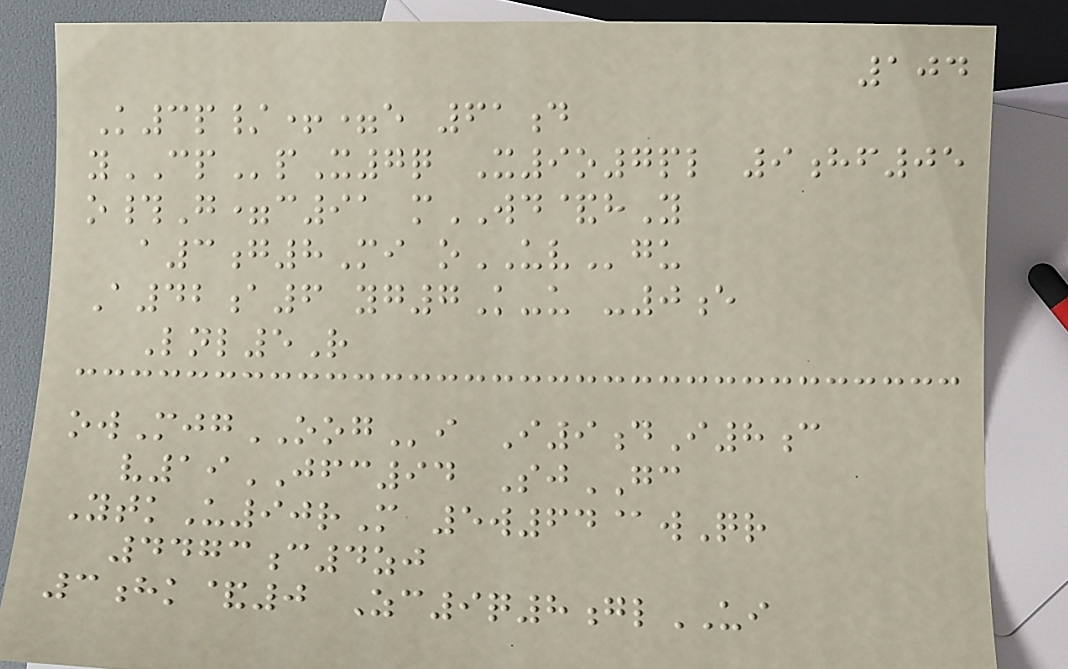104
K3p/+=e 61d
yCPpX7q X9o7pl 9hf05
o#G=c91 mWD&hY
a3g8Mi oUVgu
A42a6 yg7K-u -0e
Lnl5R
owMjgOOGi I9dI8c
v19JFC94 SjGC
YtkU90rM 5w64@wQr
4473c4zj
3hk&0 Zc9q8glUI
